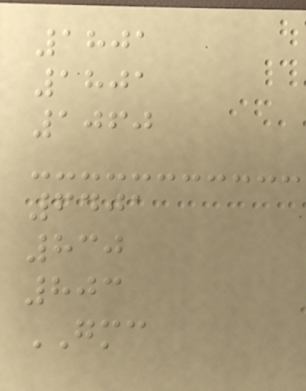1801
1801
1060
6401
830
803
GMC
